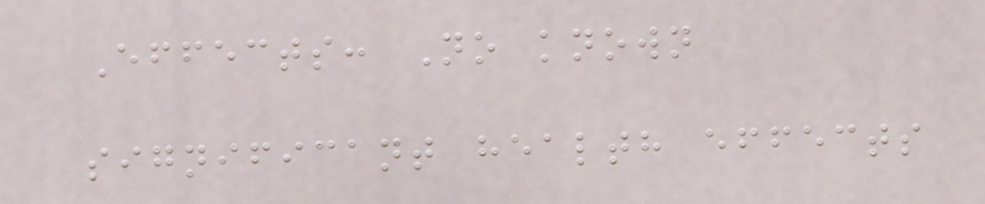Effects: No known
significant health effects
